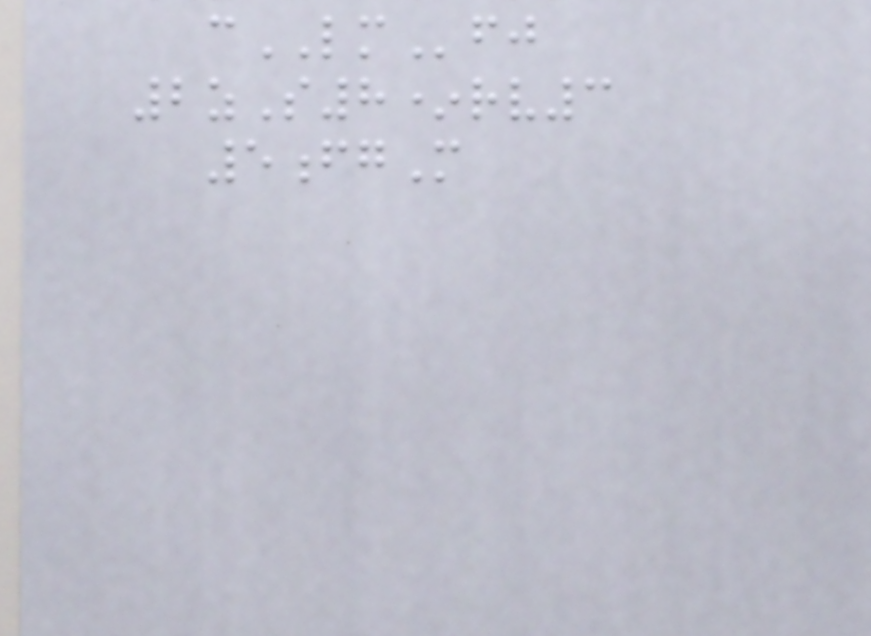cLMfj
2zS8*rv3
5fgM
